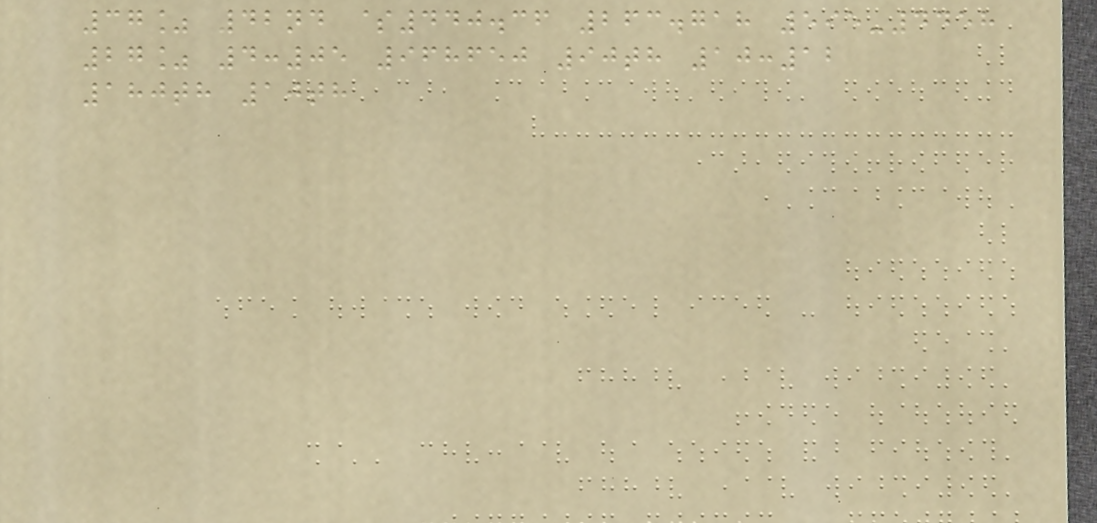37% 42nd $440.36 263.718 595-4458
27% 4:05 968650 90th 10:12
180th 10th
